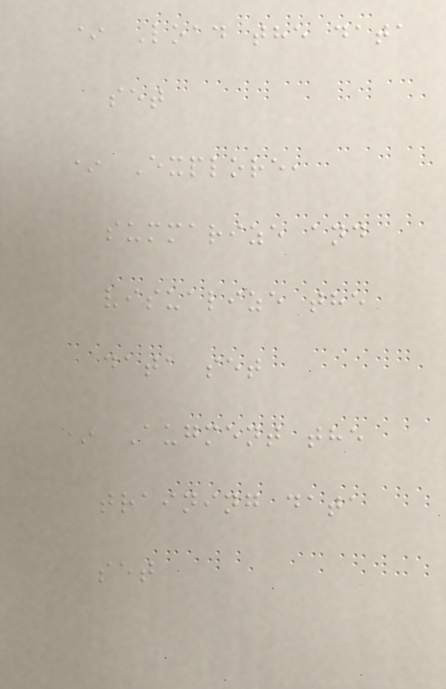* Load the data
set
* Explore,
summarize and
visualize the
data set
* Augment the
training data
set
